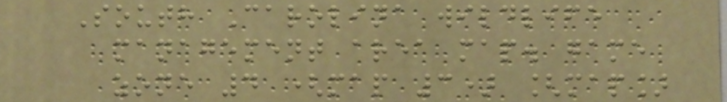South Carolina wildlife
management area map. game
zone 4 (map 3) [map]
